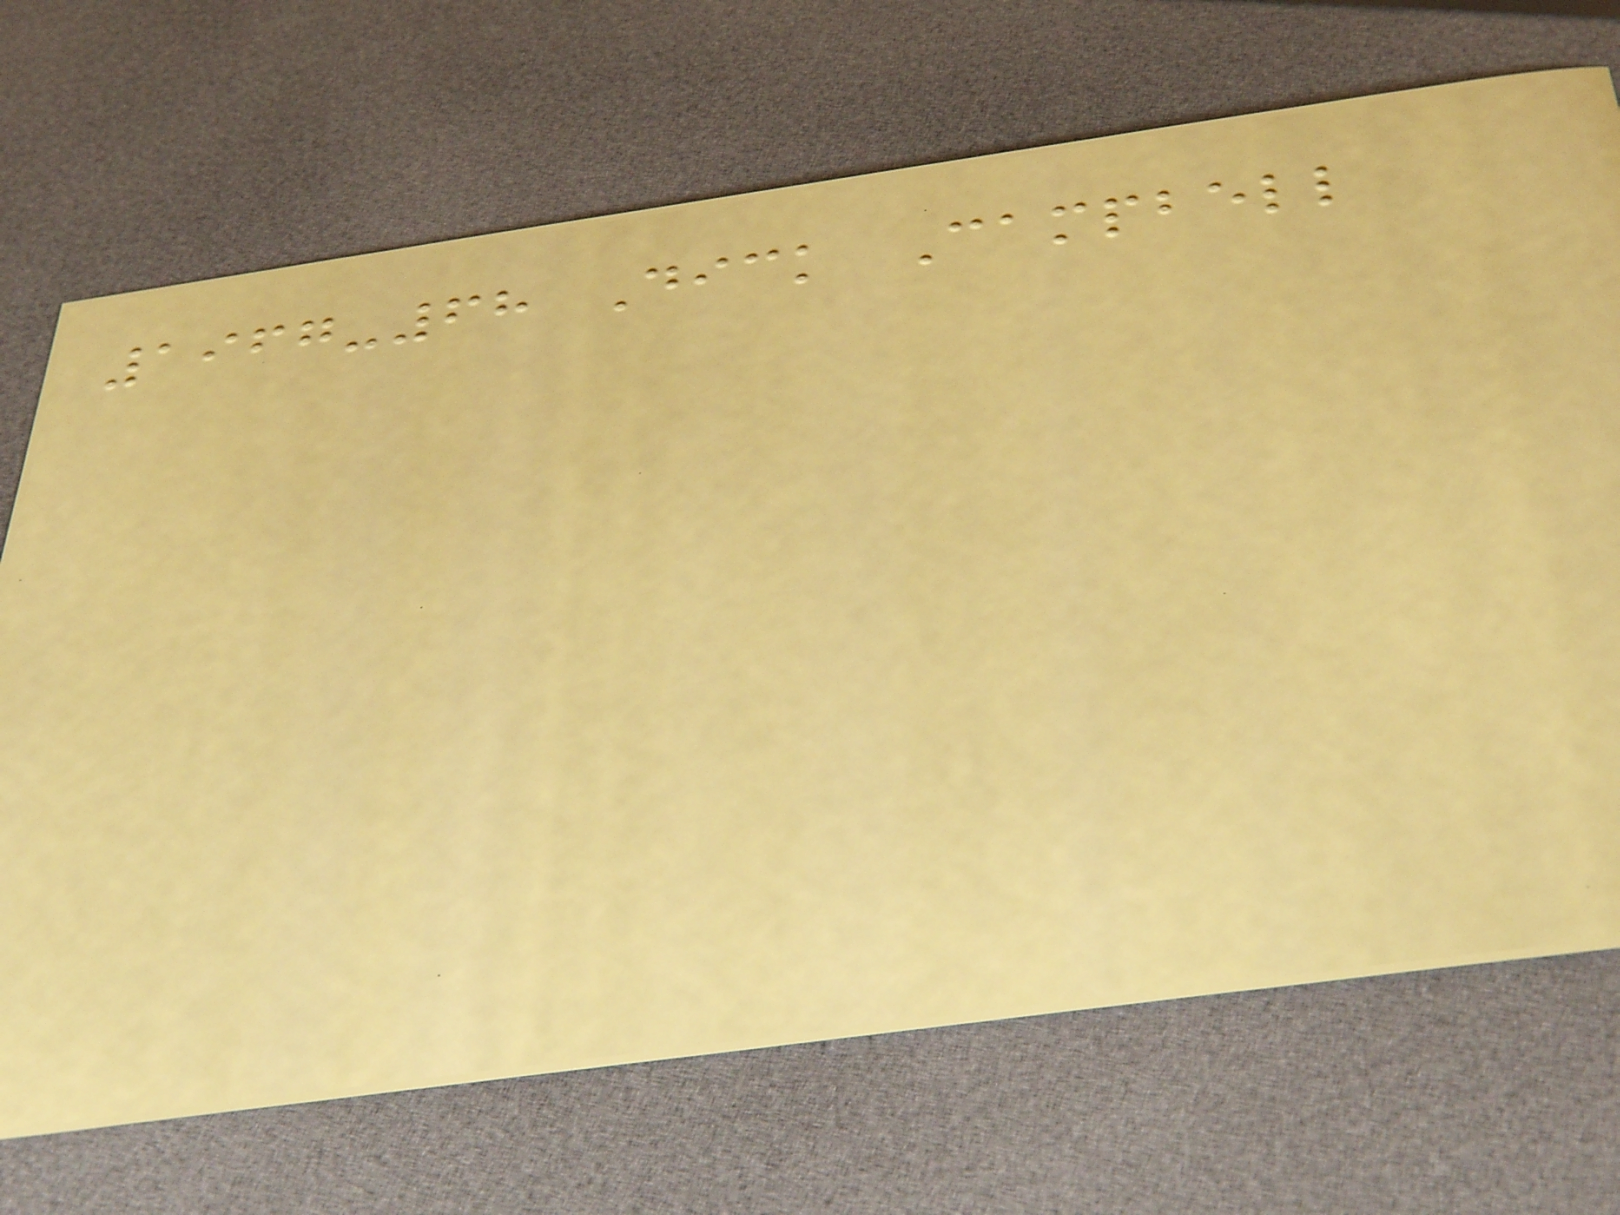1967-68 Dick Campbell
